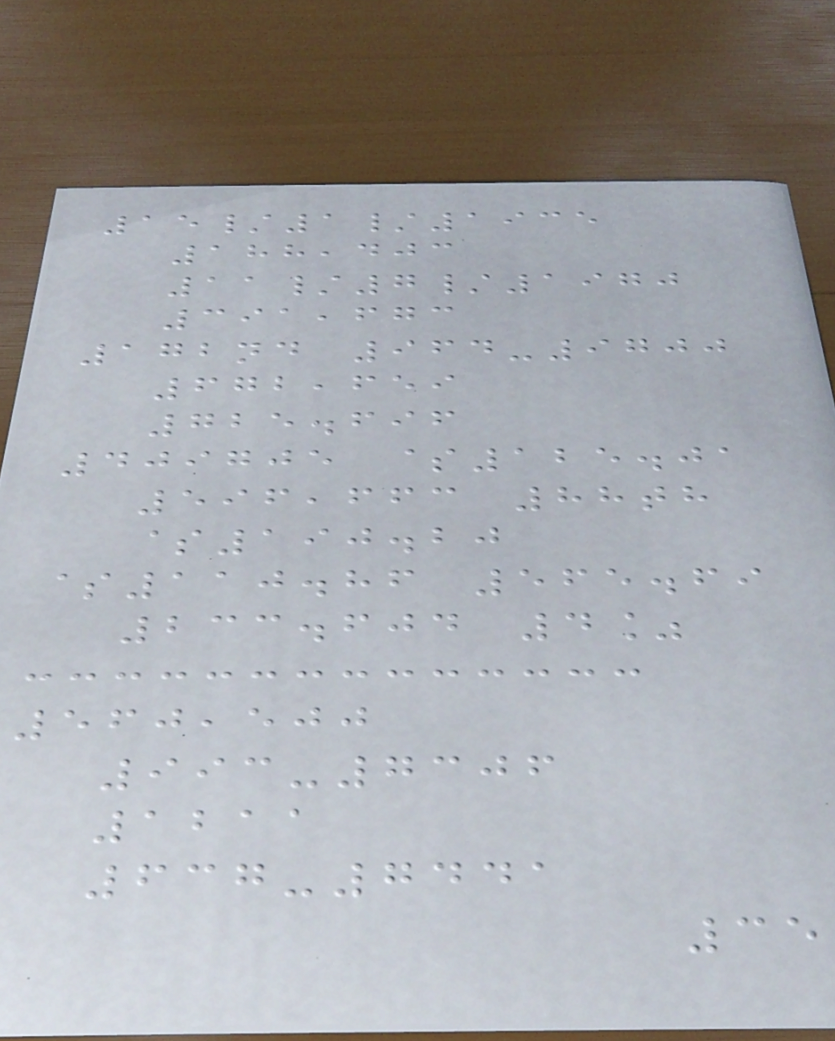15/1/1935
188,403
11/7/1970
391,673
172nd 964-9700
672,659
725.696
409705 $125.01
596,663 88th
$190.20
$110.86 565.69
233.604 4%
560,500
993-7306
1211
637-7441
35
